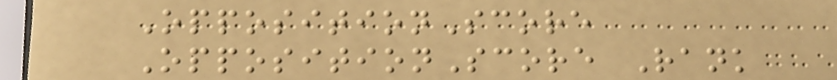OppositionScore
OppositionScore Rank
